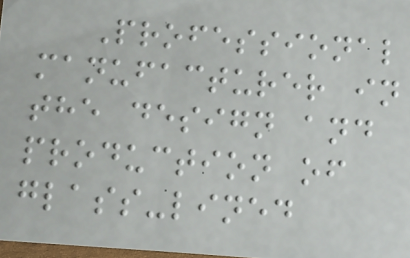Professional
manufacturer in
the design and
production of
glass-lined
